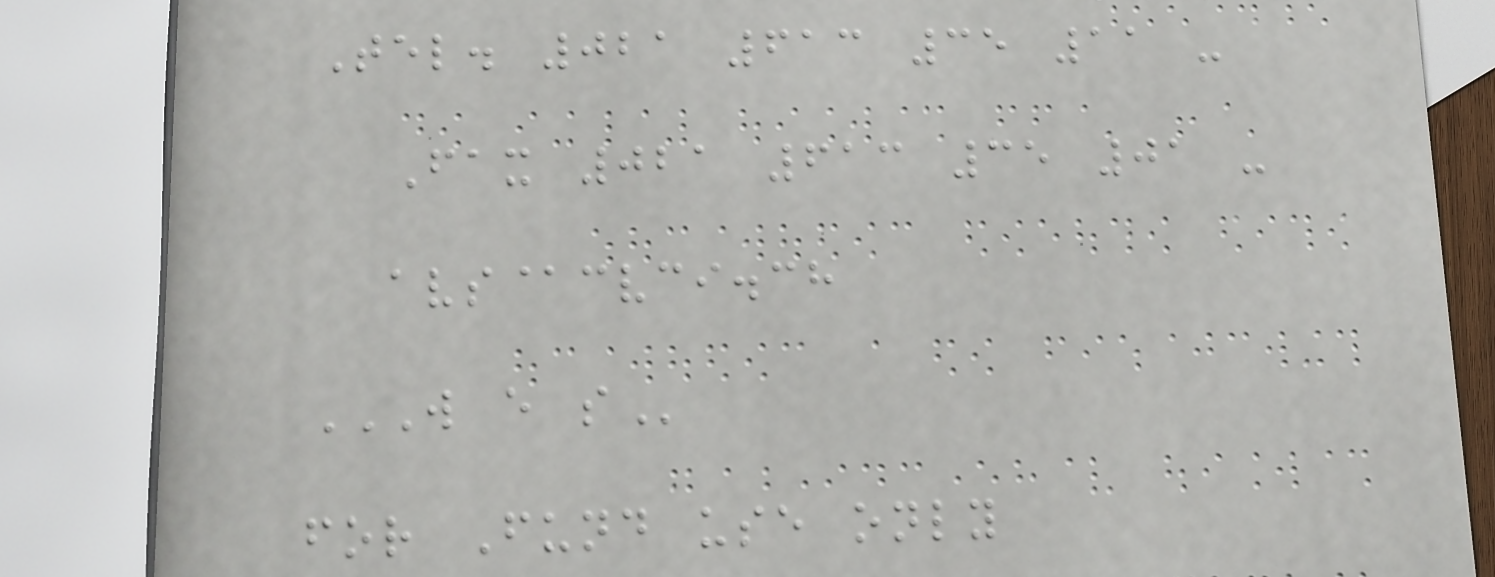Tel. 021 613 35 11 -
Fax 021 613 35 01 -
avs@cvci.ch
W E S
for Fund use only
